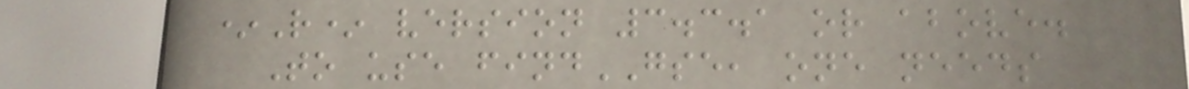*R* version 3.3.1 or above.
To use findGSE, one needs
